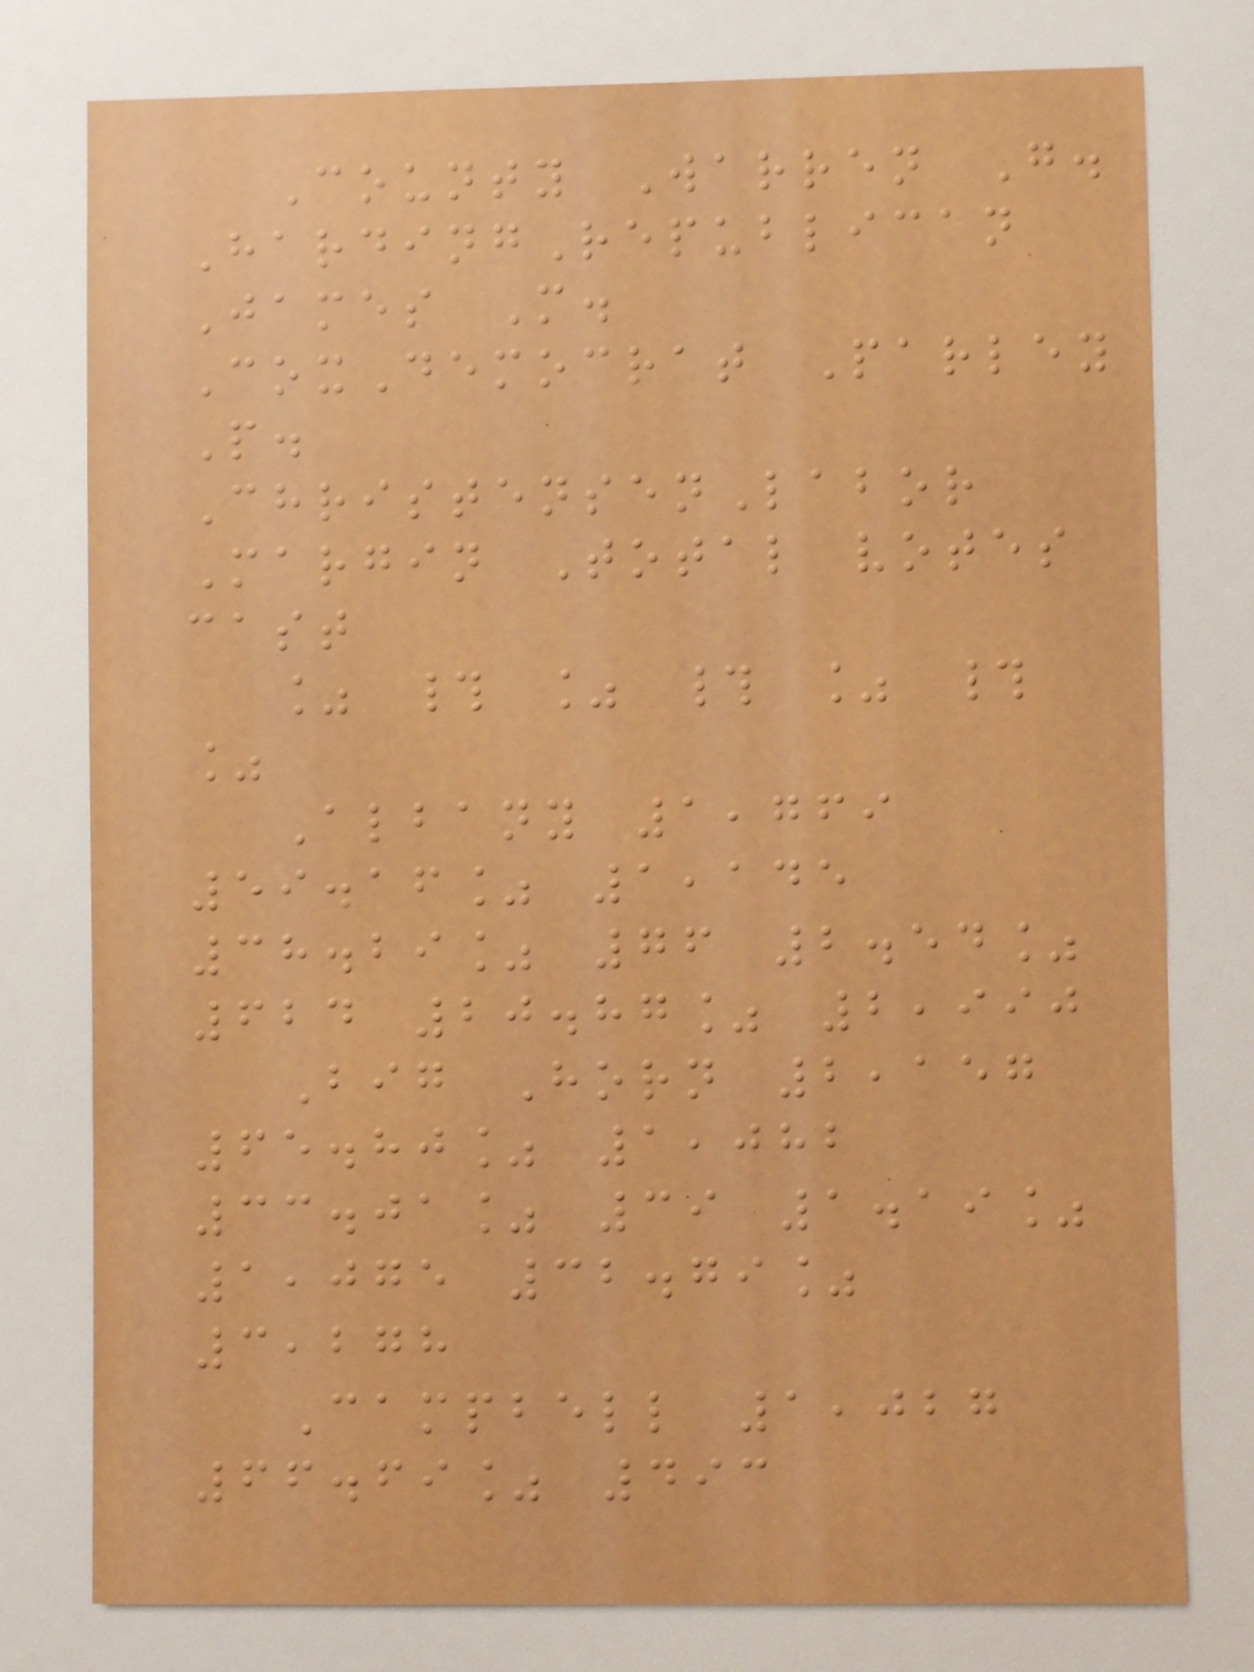County Warren G.
HardingRepublican
James M.
CoxDemocrat Parley
P.
ChristensenLabor
Margin Total votes
cast
% # % # % #
%
Albany 1,769
59.16% 1,145
38.29% 76 2.54%
624 20.87% 2,990
Big Horn 2,157
65.80% 1,082
33.01% 39 1.19%
1,075 32.79%
3,278
Campbell 1,027
66.69% 493
